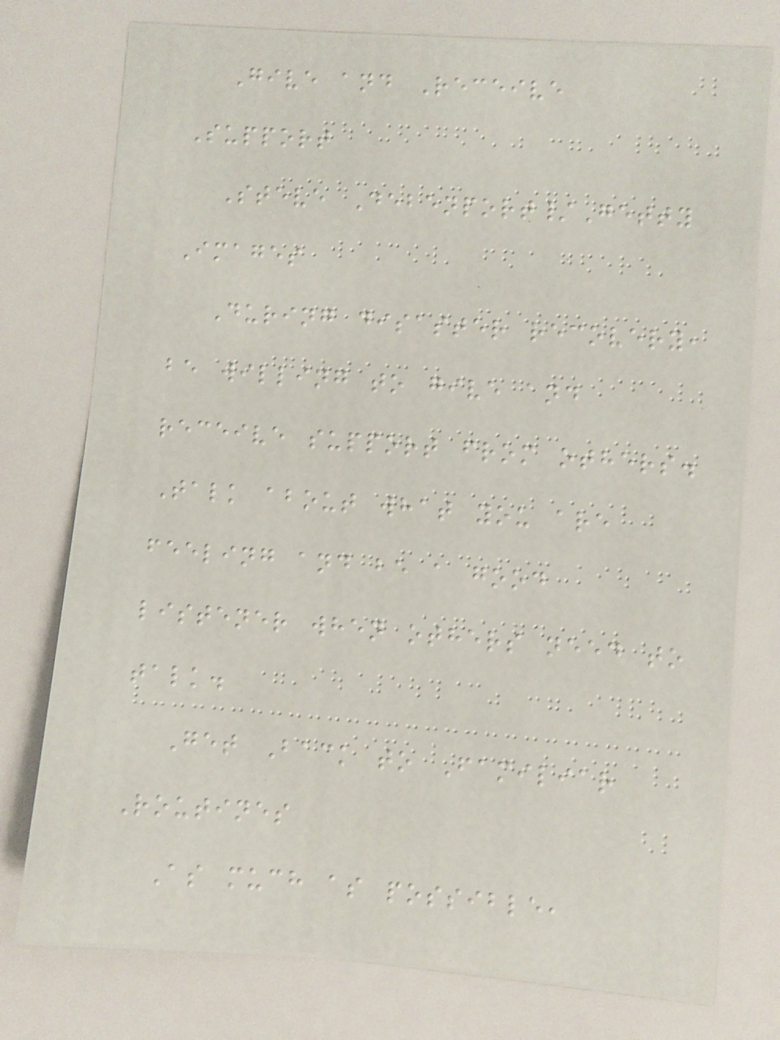Give and Receive
Support
Steve Debenport/Getty
Images
During disaster recovery,
be willing to give and
receive support from others.
Talk about what you are
feeling and be a good
listener when others need to
talk.
Get Back to Familiar
Routines
As much as possible,
